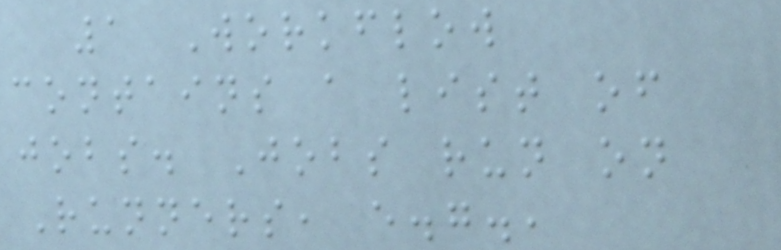1 Workflow
contains a list of
jobs. Jobs run on
Runners, e.g.,
